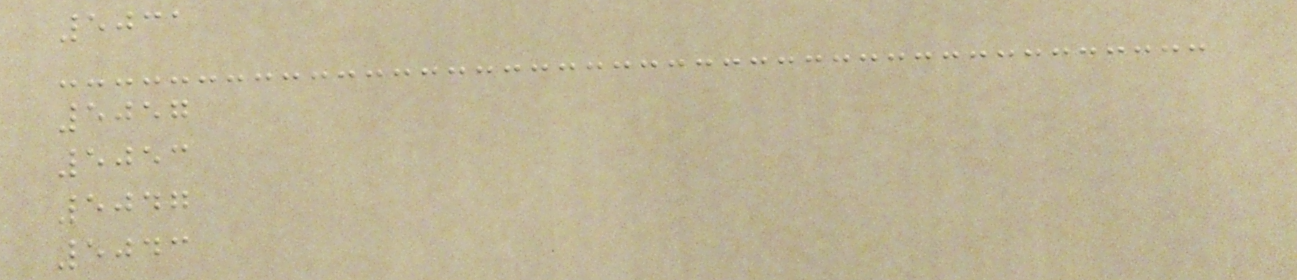5031
5057
5053
5047
5043
